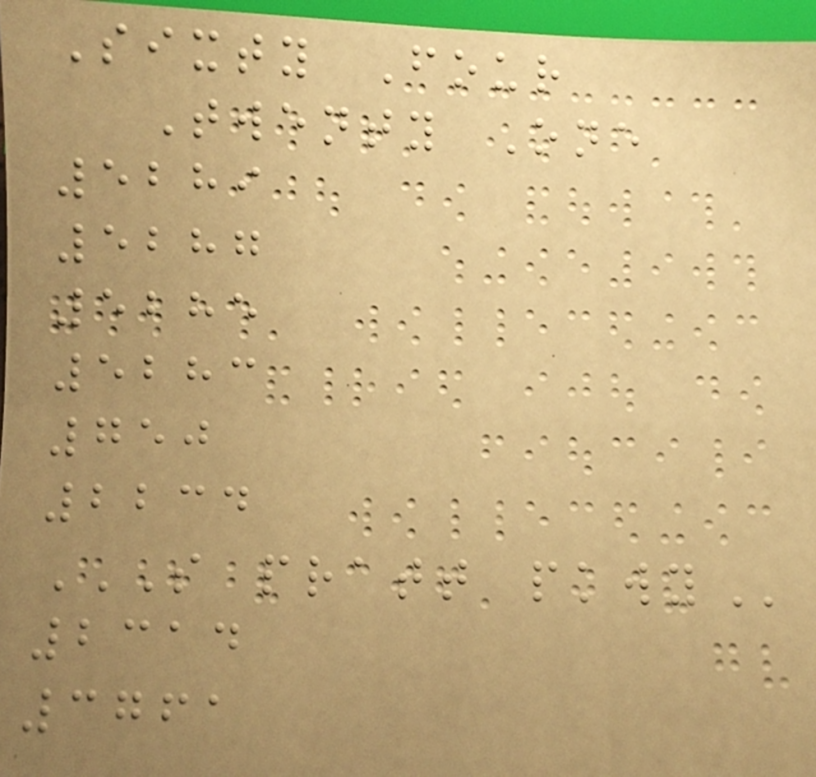Sixty Four
Twenty One
5289
5287
5285
5283
750
2234
S PRATT PKWY
2314
3761
